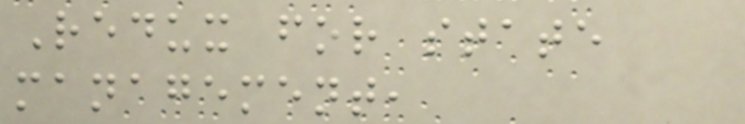Redux for state
management,
